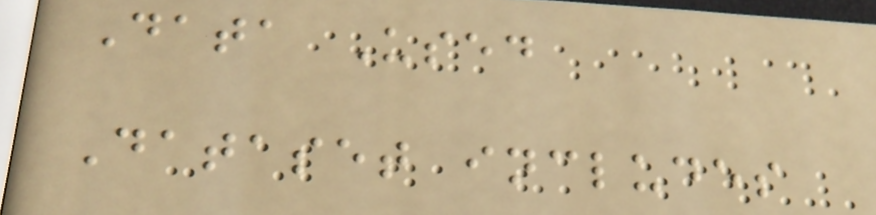Data Used
Dataset includes
